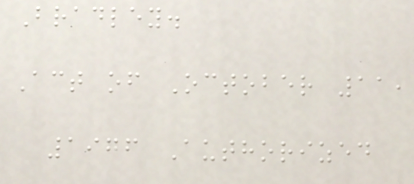Bradley.
Act of October 11,
1976 Authorized
